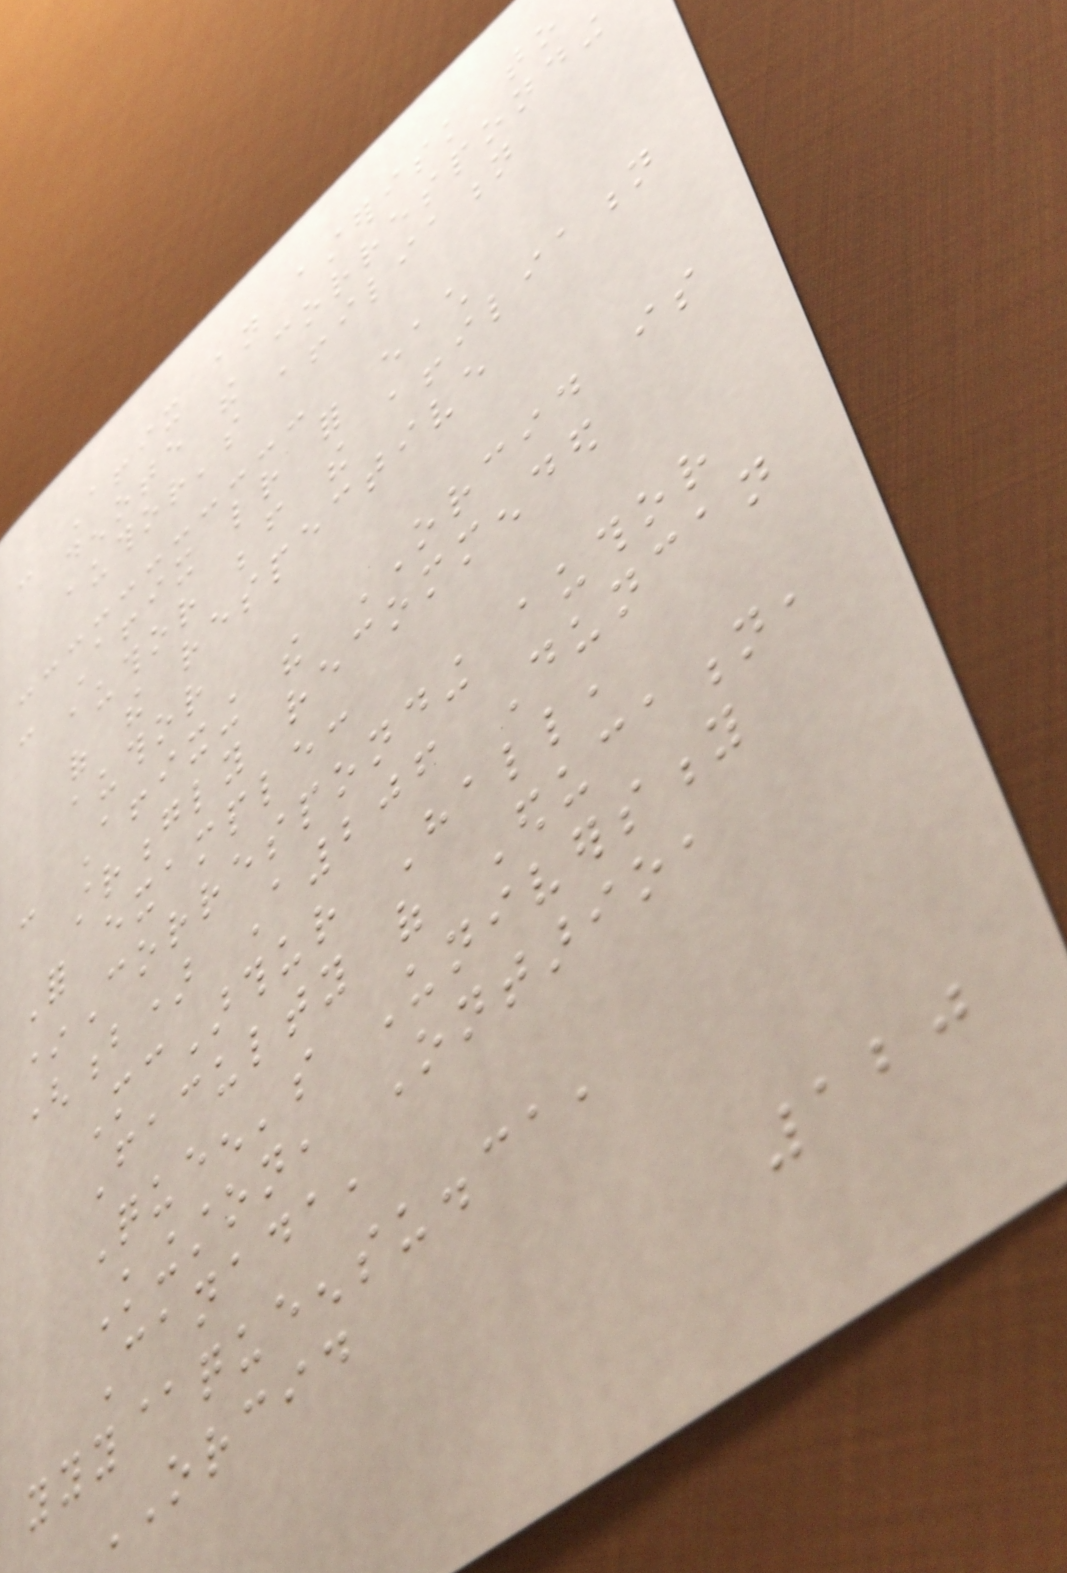- Affix an asterisk to
denote the corresponding
author's affiliation
- Affix letter for each
author before the affiliation
of the respective
author
- Affixing the ORCID is
strongly recommended
For example:
*Corresponding author
(b) A206 Duncan
McArthur Hall,
Faculty of Education,
Queen's University
Kingston, Ontario,
Canada,
yyy@queensu.ca,
ORCID
120
